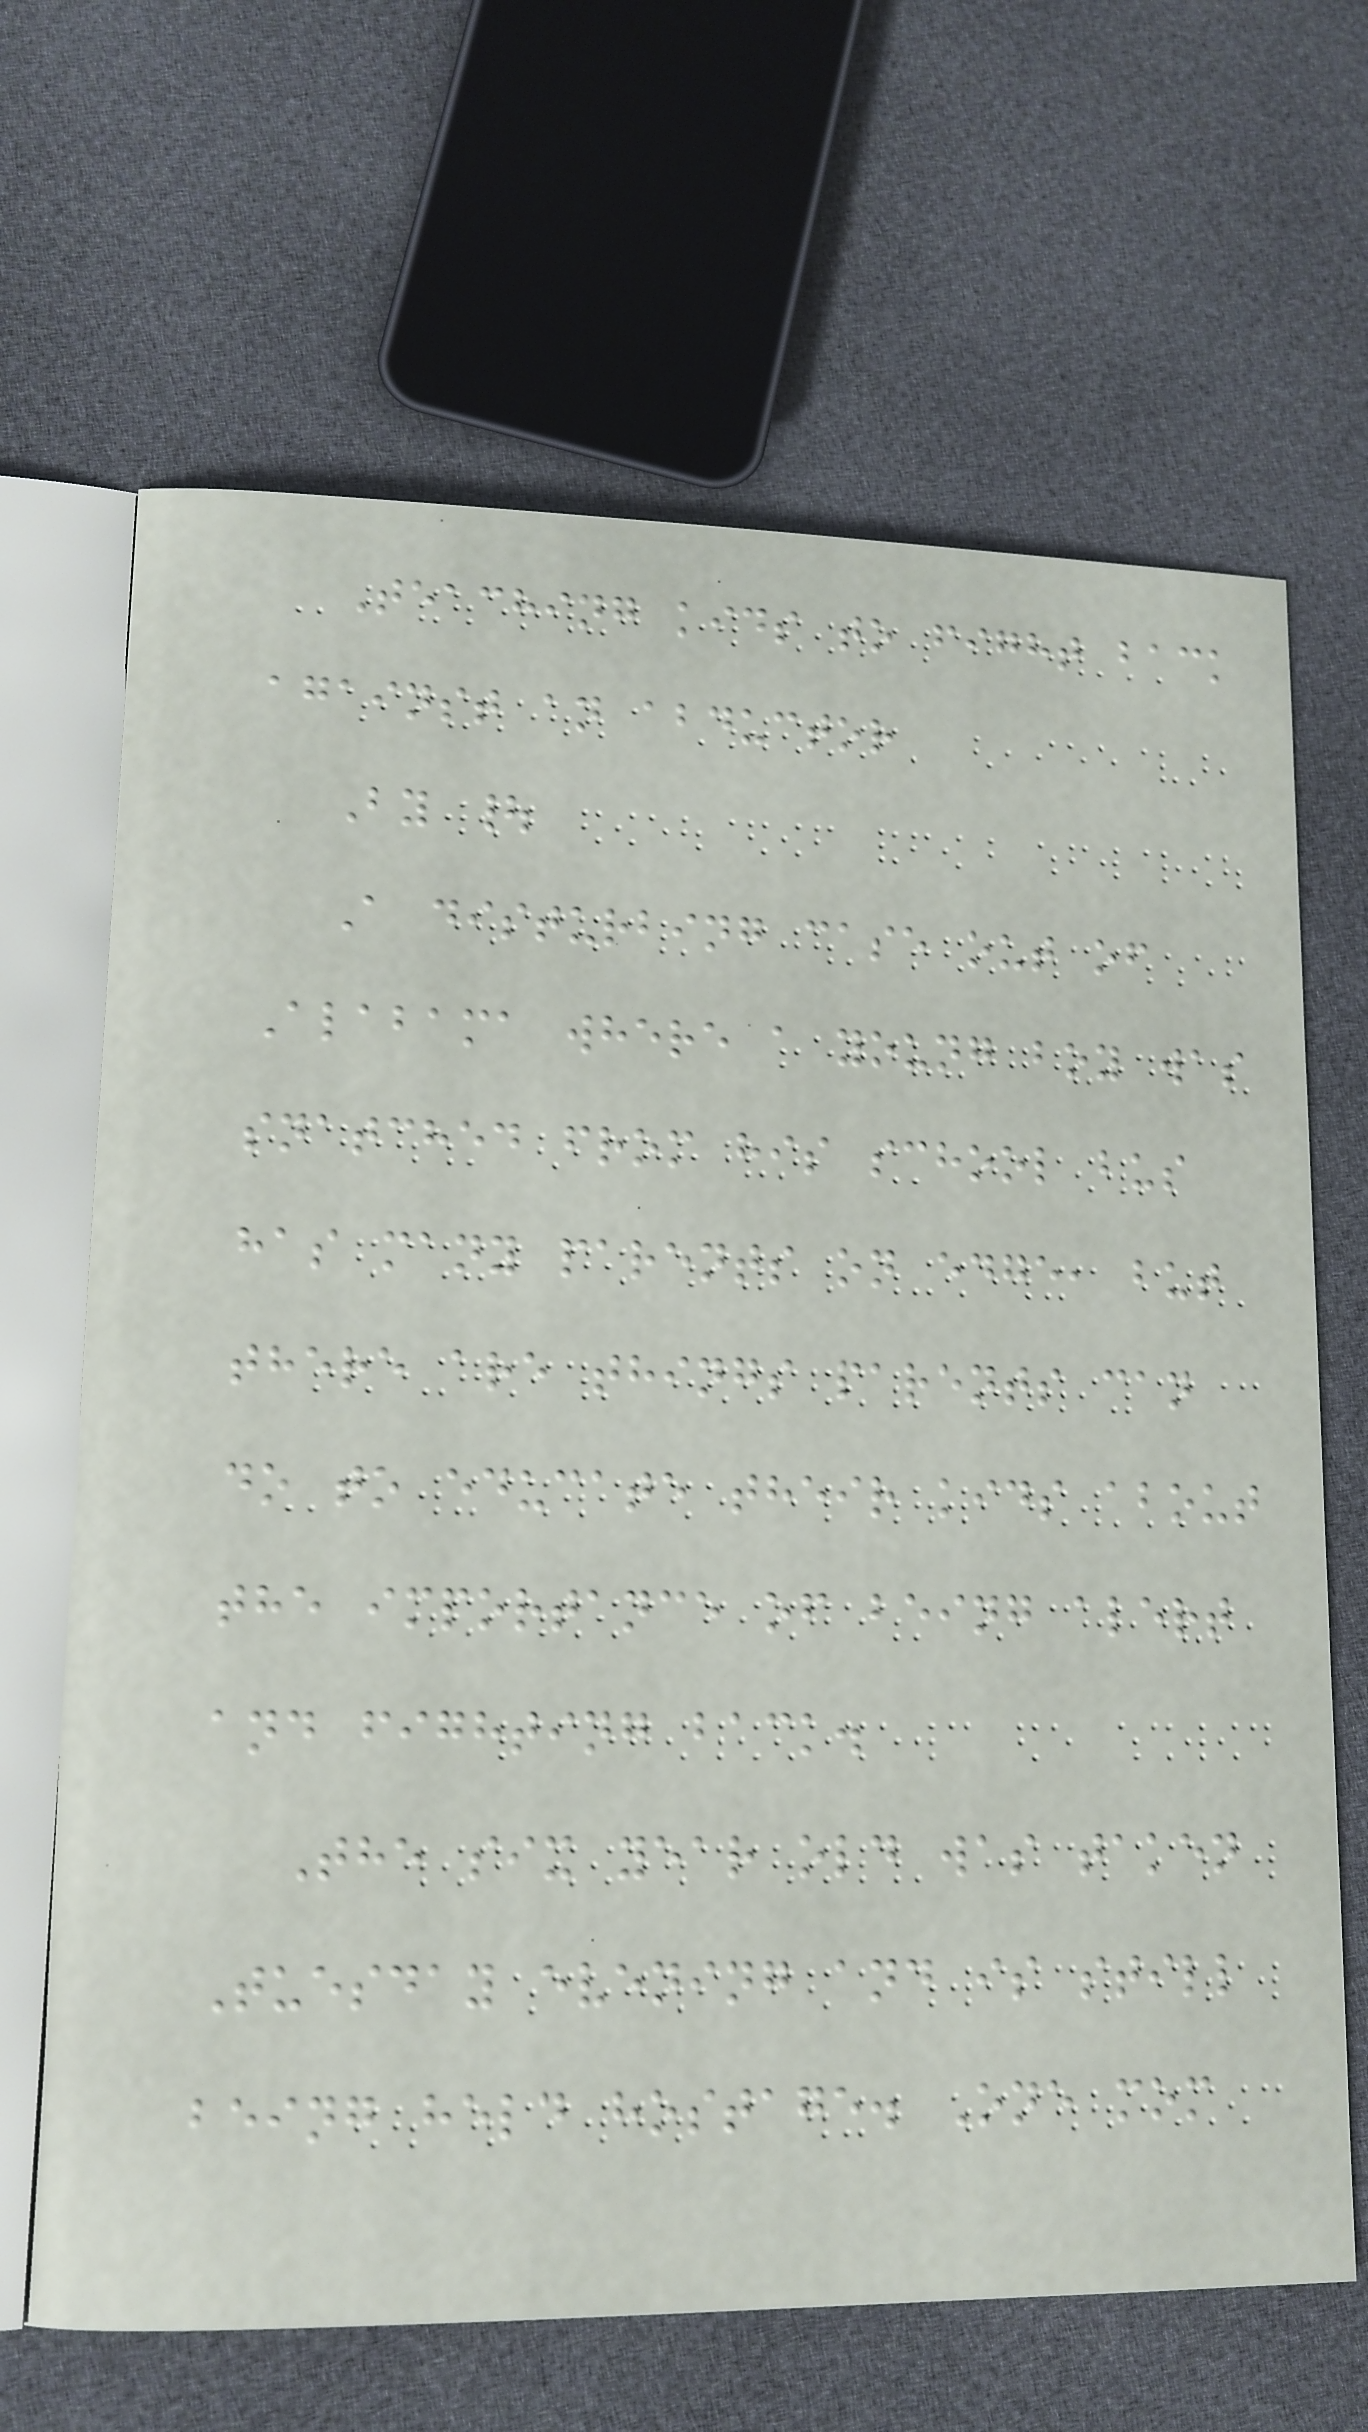Teaching kids to fight back
against an abductor
By |
A disturbing case out of
Alabama where a young boy was
snatched from his school bus
has many parents on edge, but
there are things parents can
do to educate their kids about
the importance of being alert
and fighting back.
The six year old was taken
Tuesday evening and is still
being held hostage. One mom
